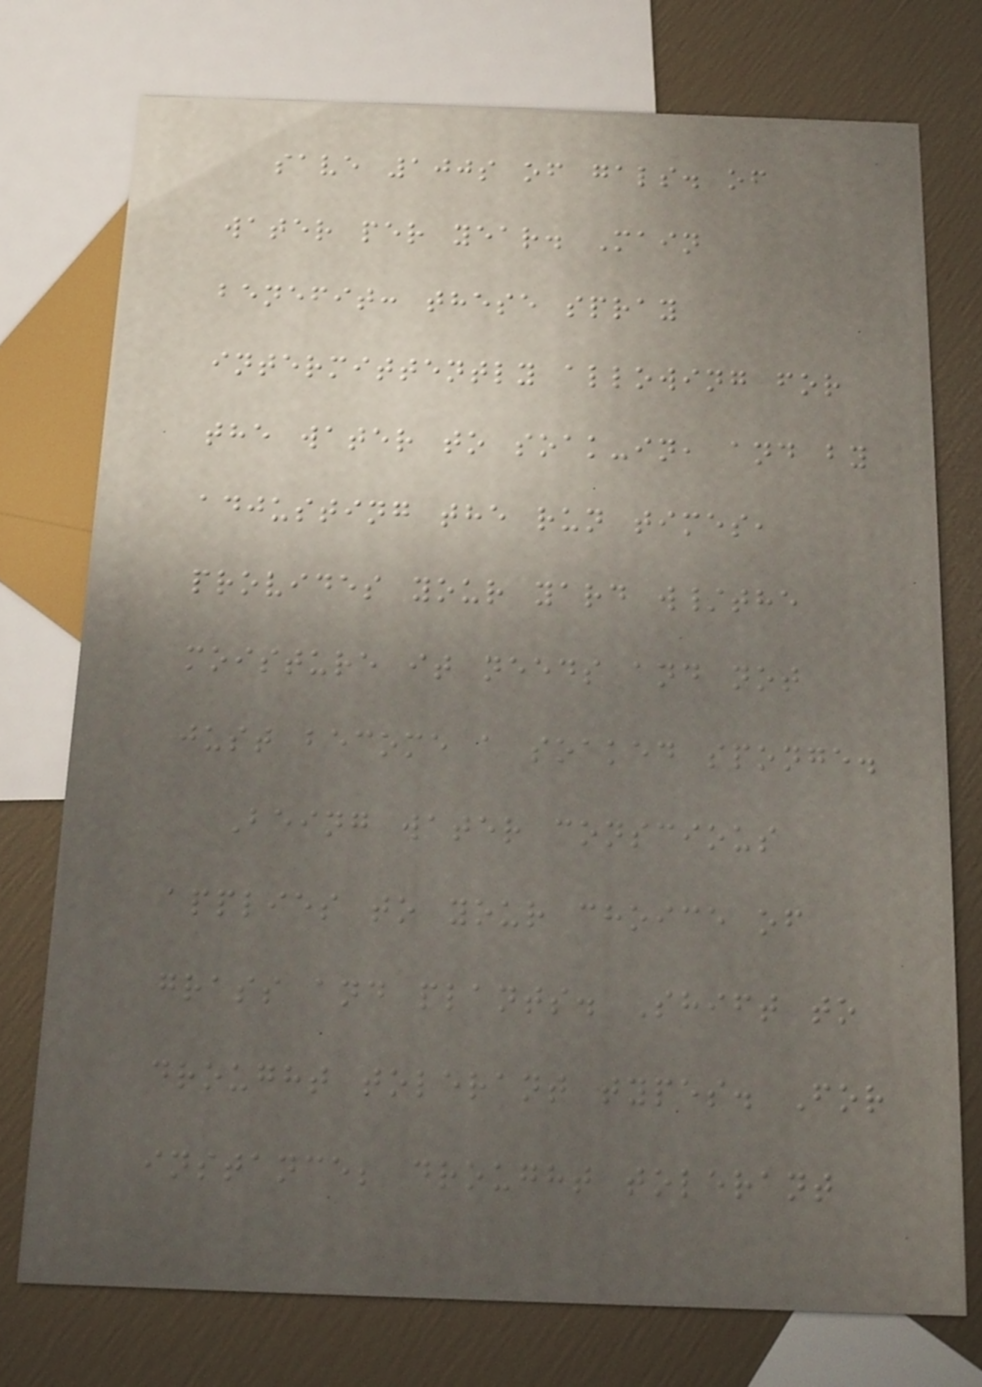save 100s of gals. of
water per year. Main
benefit: these spray
intermittently allowing for
the water to soak-in, and by
adjusting the run times,
provides your yard w/the
moisture it needs and not
just become a soaked sponge.
Being water conscious
applies to your choice of
grass and plants. Shift to
drought tolerant types. For
instance; drought tolerant
